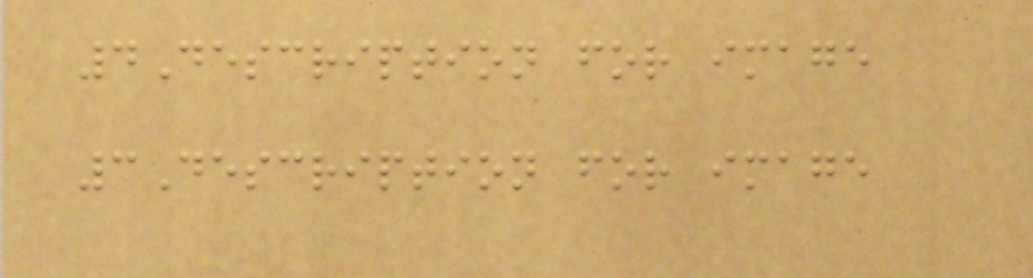4Description for image
3Description for image
